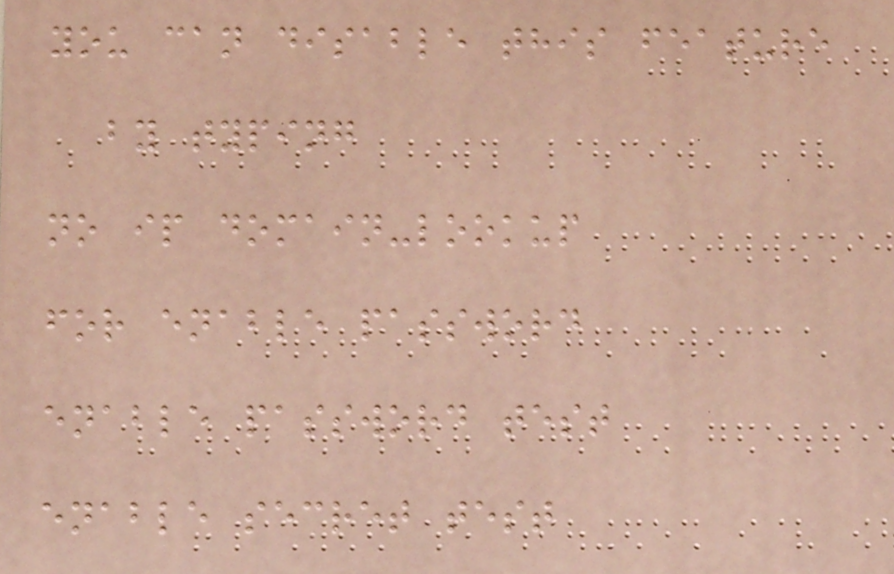you can disable this feature
by typing
no ip domain-lookup
for enable password
enable password test
enable secret test
